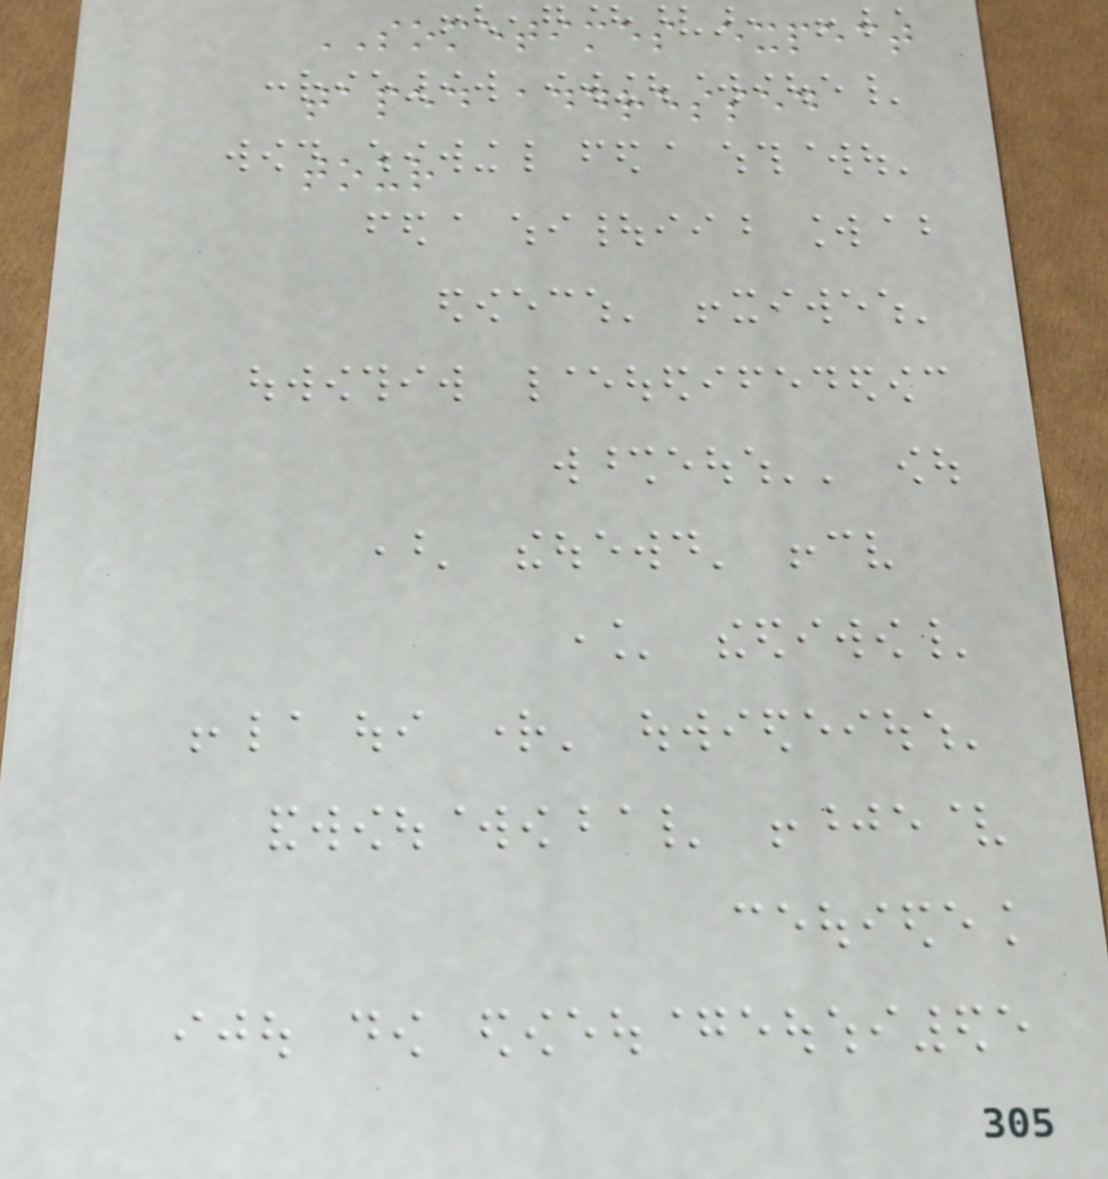SOMETIMES expect
taped addressed
tour
